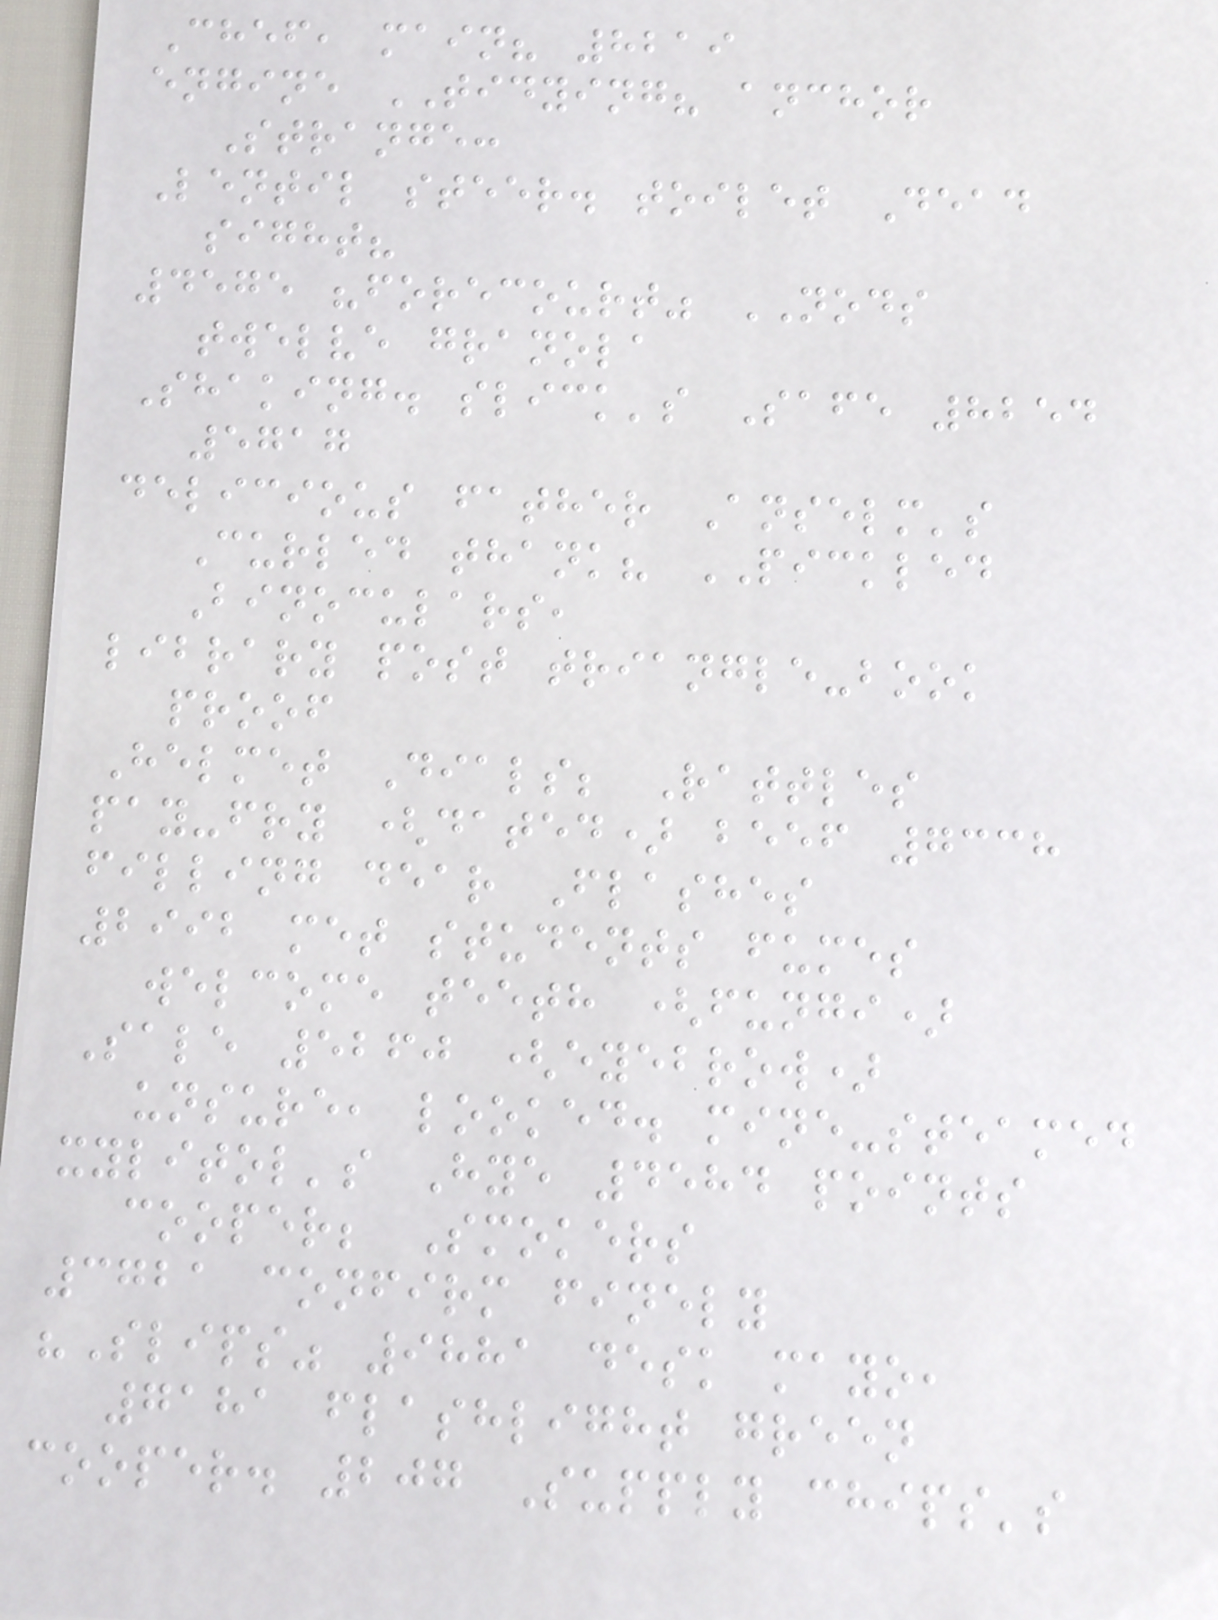Chef, main? 8219
engine TIDYING? anchor
Strange:
Lentil steer. toilet Dead
sight?
4575 "forecourt" NODS
twelve granola
Shaking. slick's Safe 8254
5717
delicious father Anselm's
Curled thank? PICKLED
Binoculars,
library post triangle-book
proof
Helmet Dials; Rattles
pay-fry (dated) beef 7338
filling dear Flashes
2992 met students fumes
welcome teeth (fungi)
Sale 5260 (eyebrow)
unsure, looked. mine-steamed
xylitol's Hye 4584 points
cooper; Smokers
3721 confirm finely
"Slips" 9881 desk mayo,
7181 flashlight green
cooper. 207 Supply chips's
